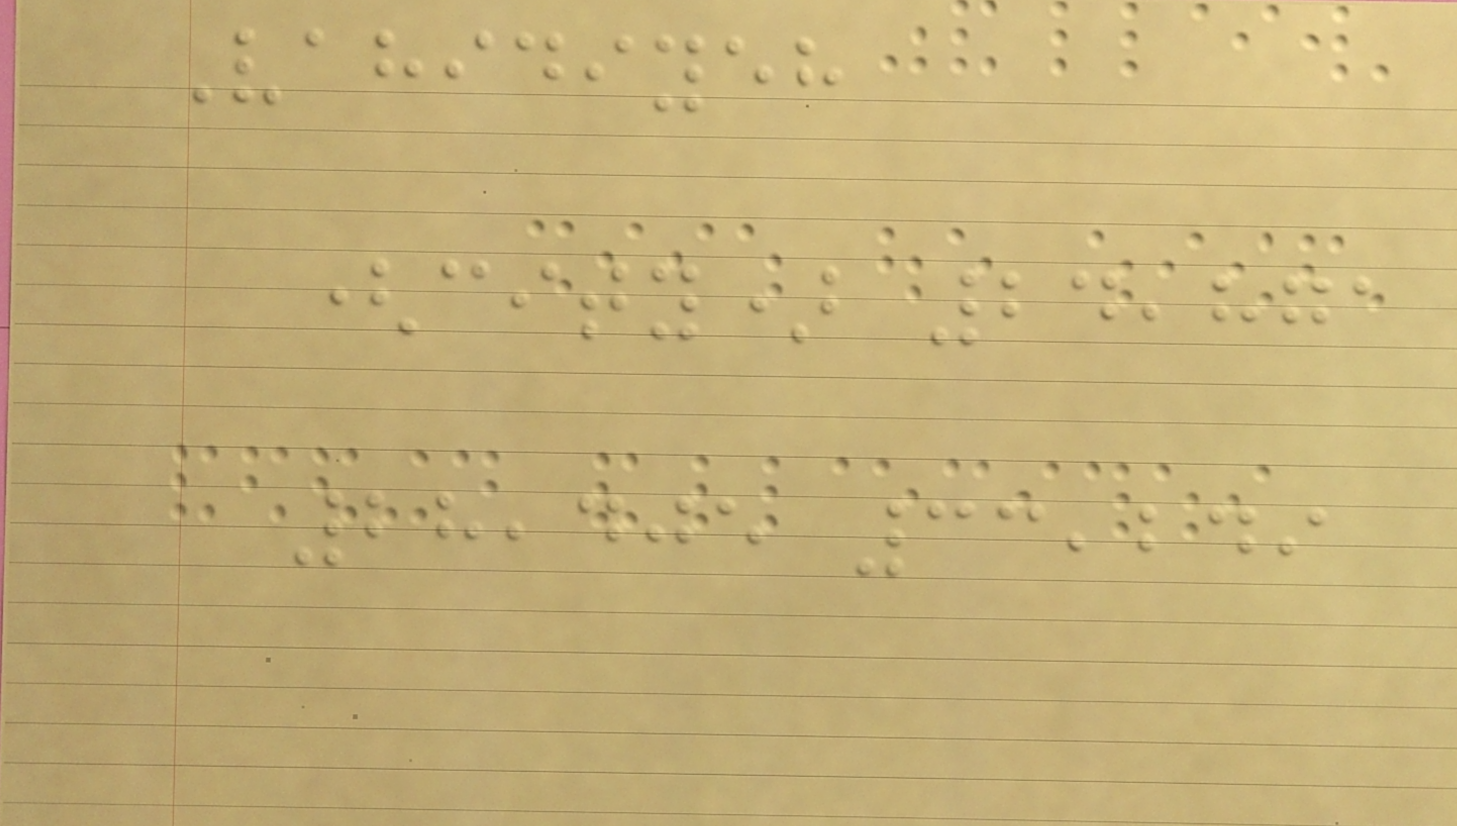Vahidiyeh
(city) 24,871
28,405 33,249
